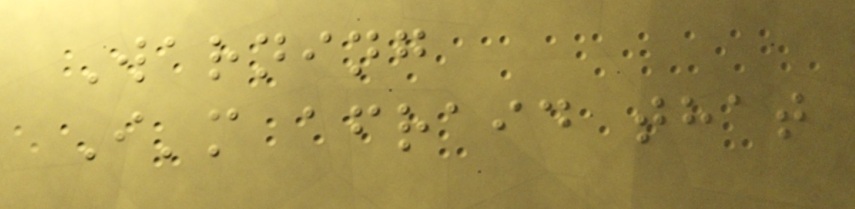Warning
I'm afraid that
